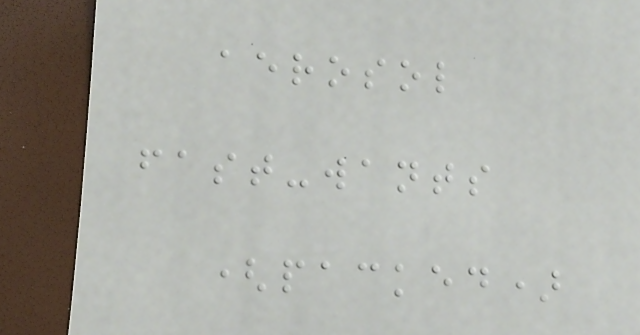aerosol
fast-wants
(packed)
